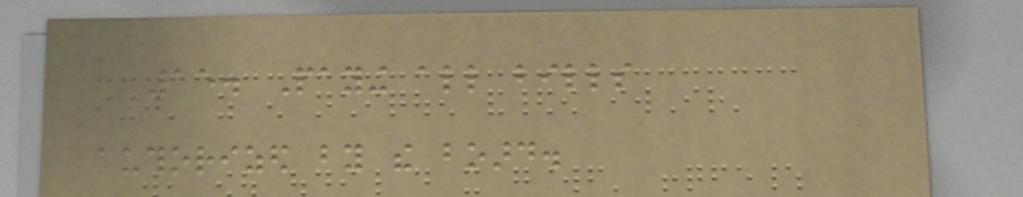15. Paying all bills
authorized by the board.
